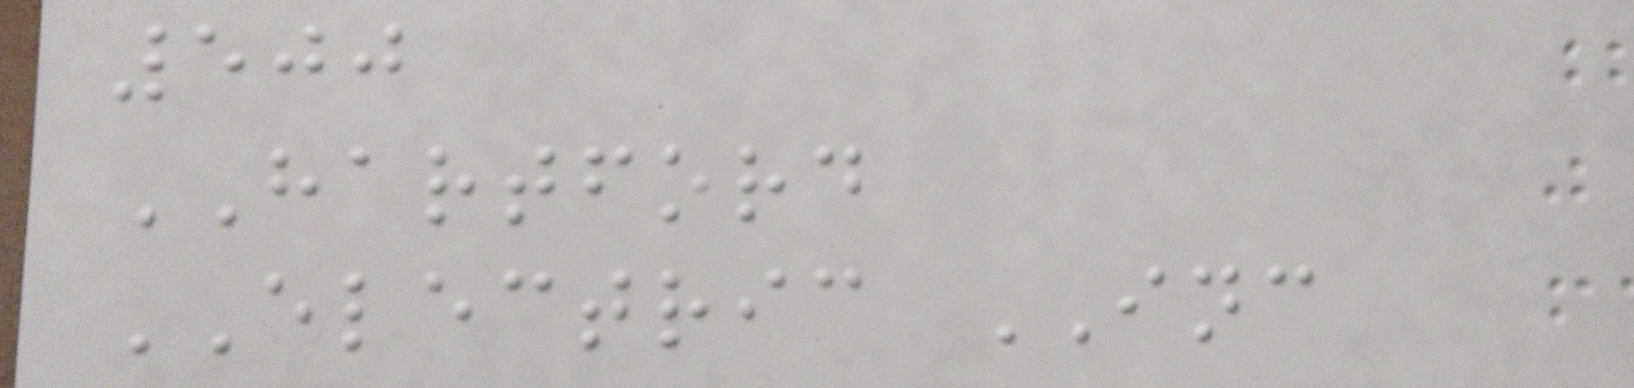500
HARTFORD
ELECTRIC INC
